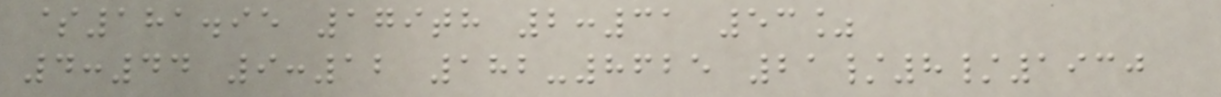$181.95 179th 2:31 53%
4:44 9:12 182-8625 21/8/1930
